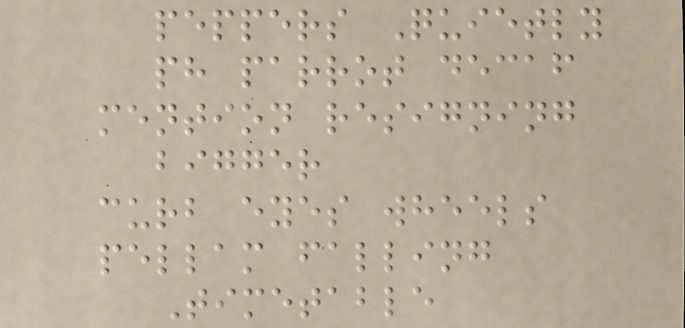peppers Quietly
ph parrot decaf
mention resigning
bigger
curb eyes wheels
pellam falling
Timetable
